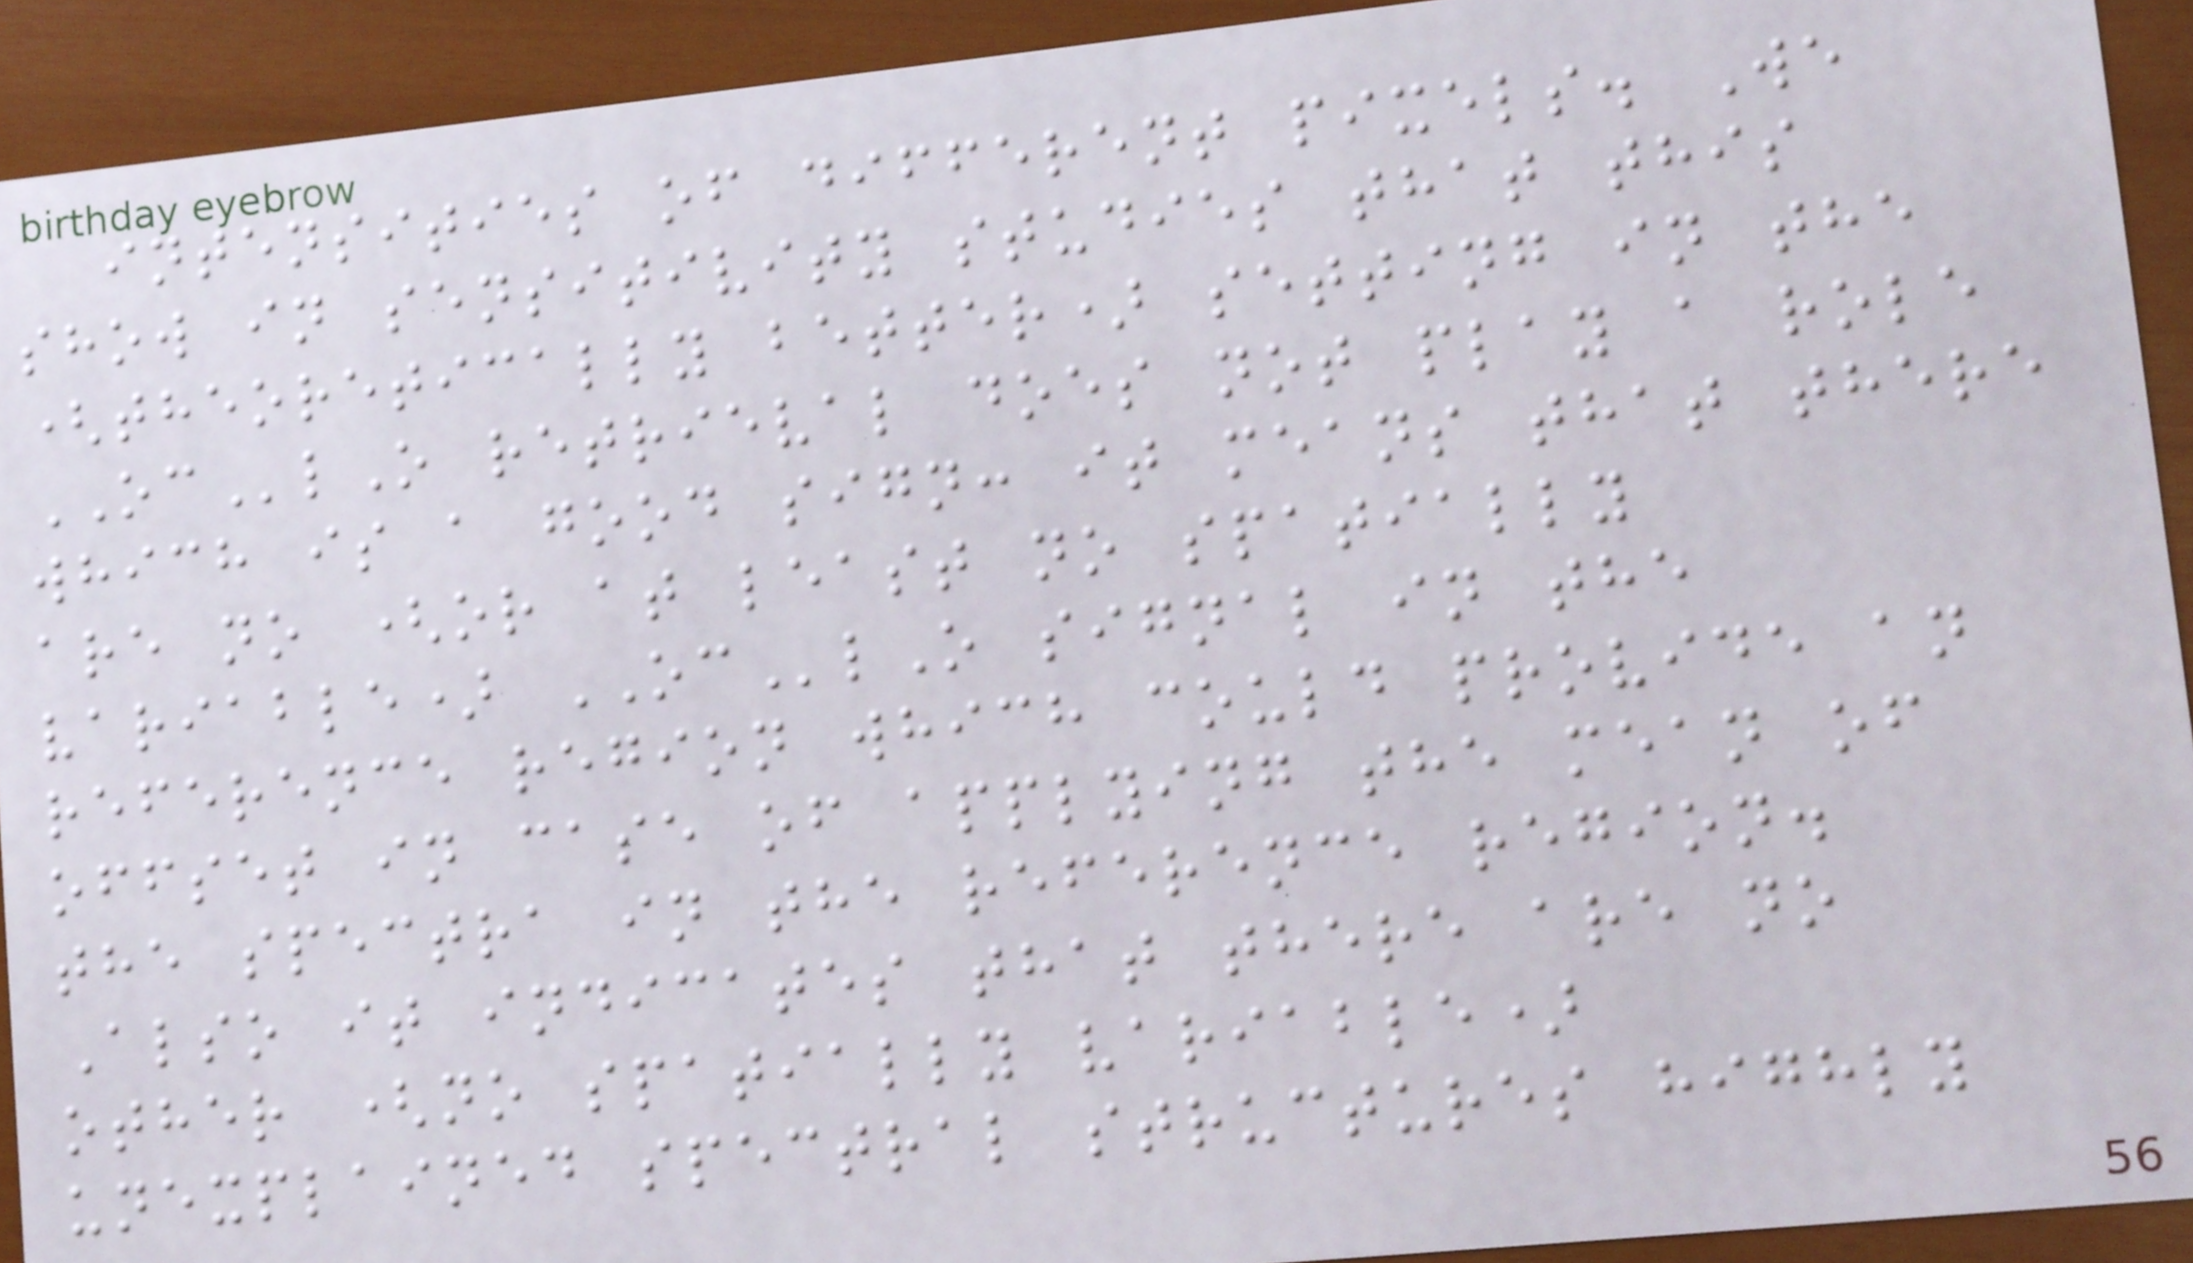intensities of different pixels. We
show in sensitivity studies that this
(theoretically better) setting in the
OClO retrieval does not play a role
which is a good sign: it means that there
are no (or at least no spatially
variable) OClO signal in the
reference region which could provide an
offset in case of applying the mean of
the spectra in the reference region.
Also it indicates that there are no
other (no spatially variable)
unexplained spectral structures highly
